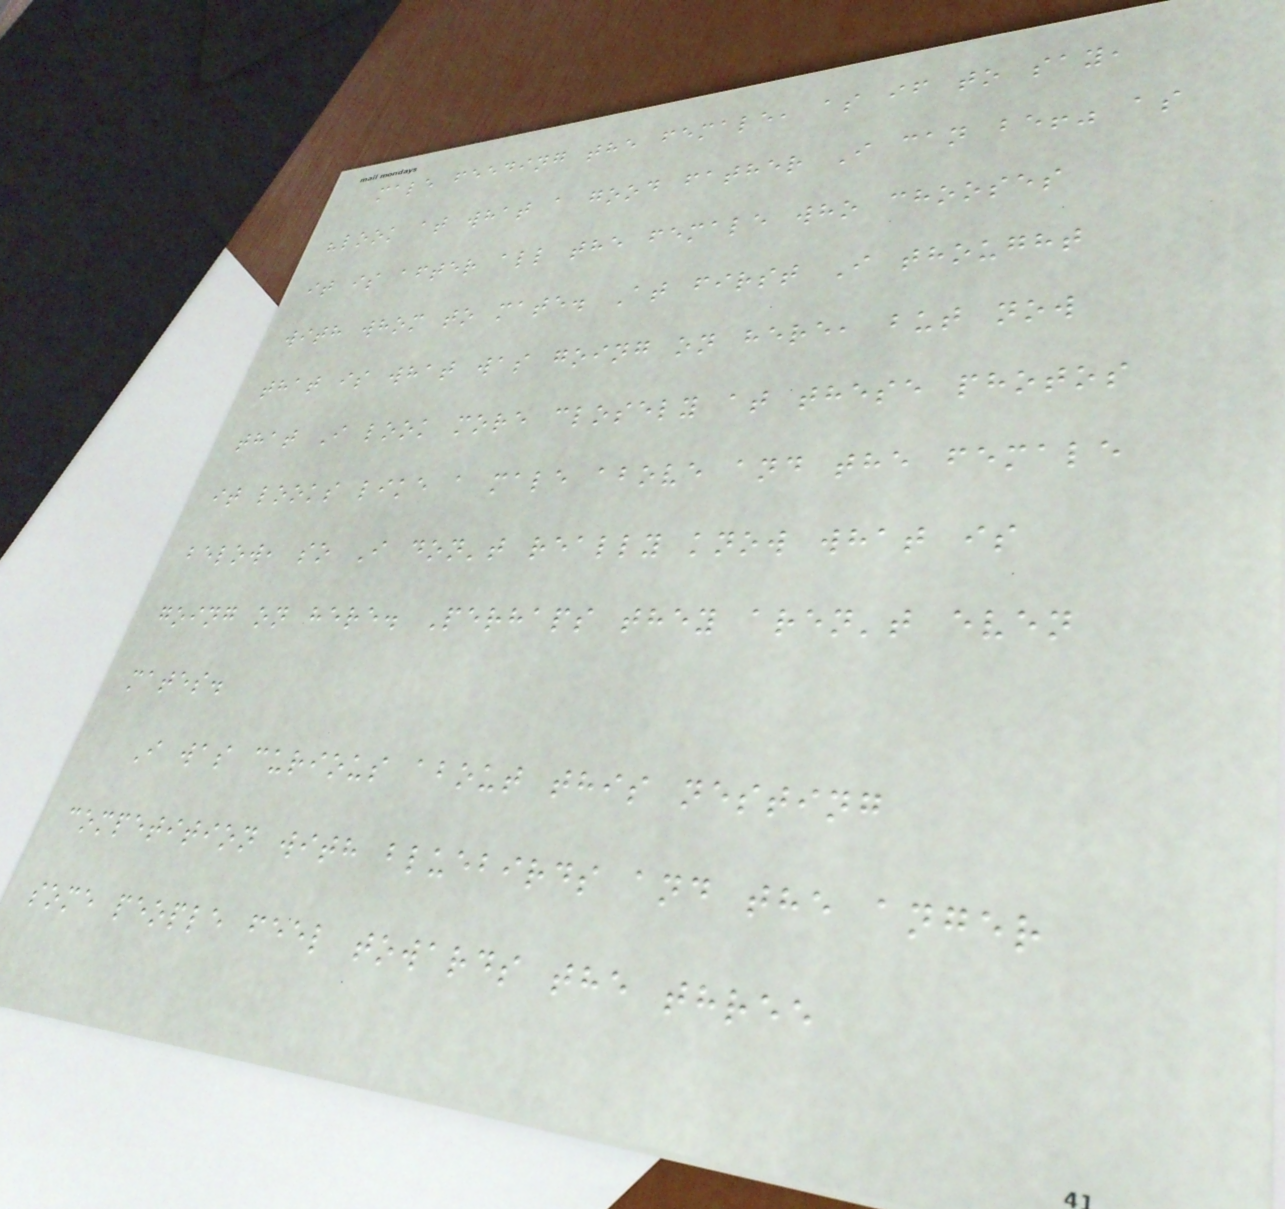male feeding the female, as if to say,
"look at what a good father I can be!" as
it is after all the female who chooses
with whom to mate. At first I thought
that is what was going on here, but now
that I look more closely at these photos
it looks like a male above and the female
below, so I don't really know what is
going on here. Perhaps they aren't even
mates.
I was curious about this nesting
competition with bluebirds and the anger
some people feel towards the three
